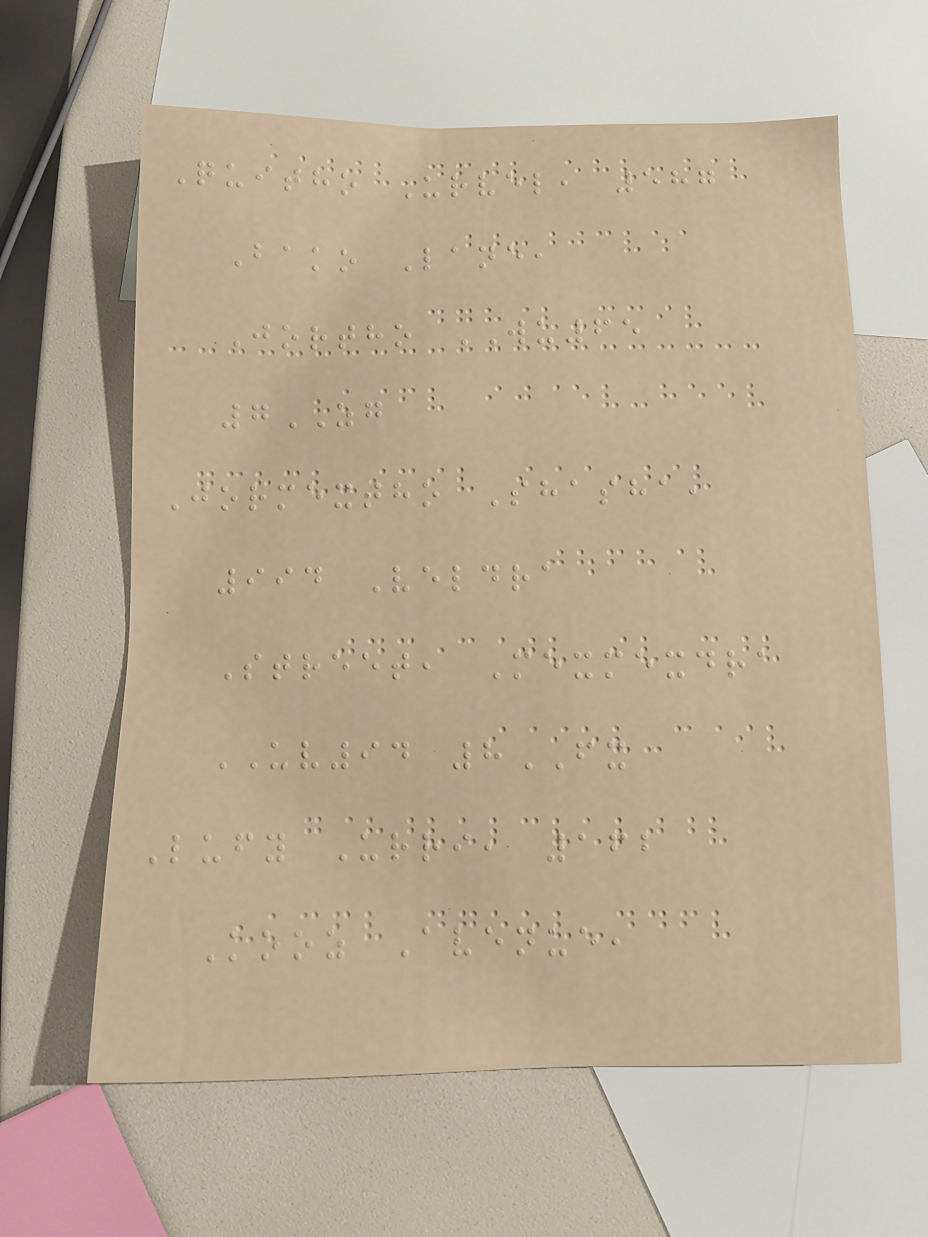Quitho Urvel, 587
Bako Lane,
Jortho WU65
7ZG
Jormextho Shasha,
994 Veldra
Street, Mexmexdra
UV94 8FX
Lufy Urri, 162
Kooz Avenue,
